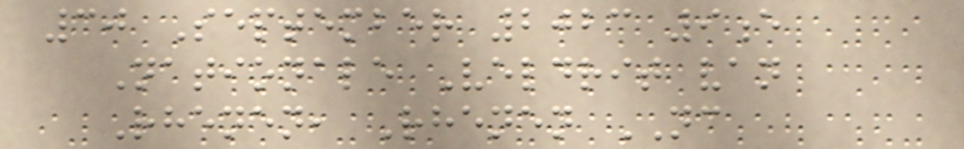30 September 2023 9e
Nationale Veldrit van
Rhenen, Rhenen NC
